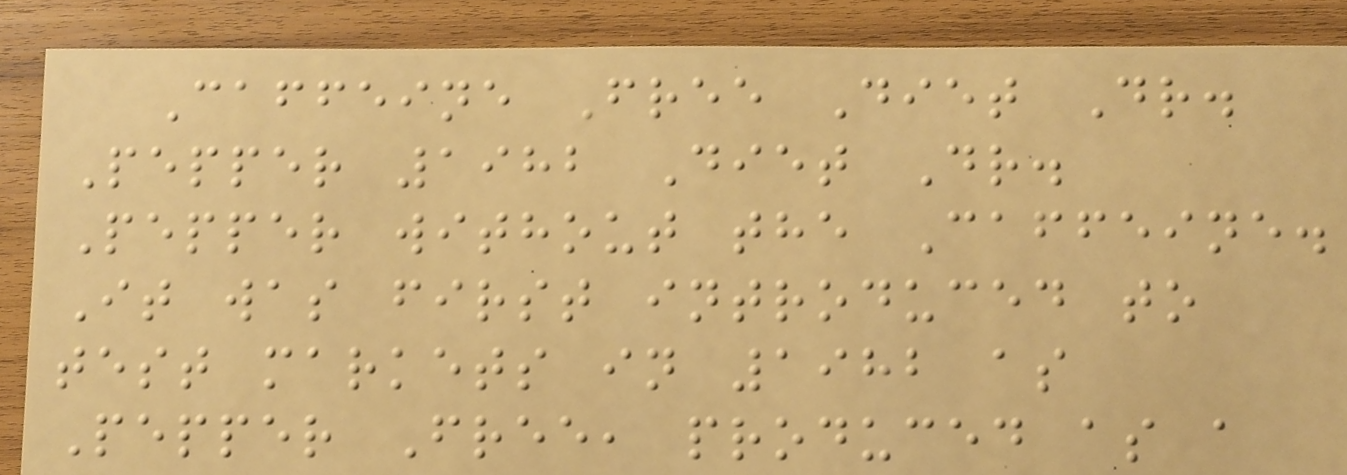Caffeine Free Diet Dr.
Pepper 1982 Diet Dr.
Pepper without the Caffeine.
It was first introduced to
test markets in 1982 as
Pepper Free, produced as a
